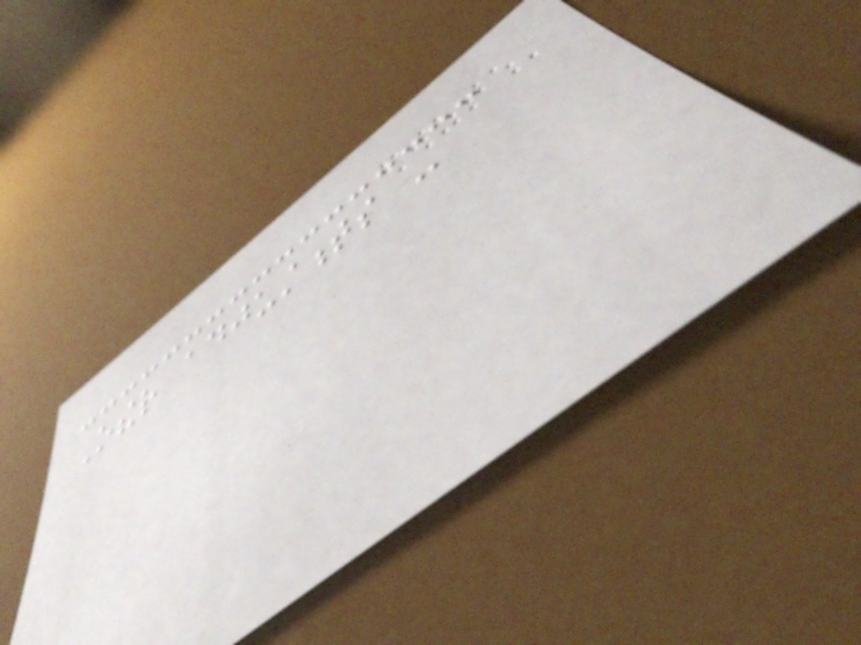Other adjustments -
